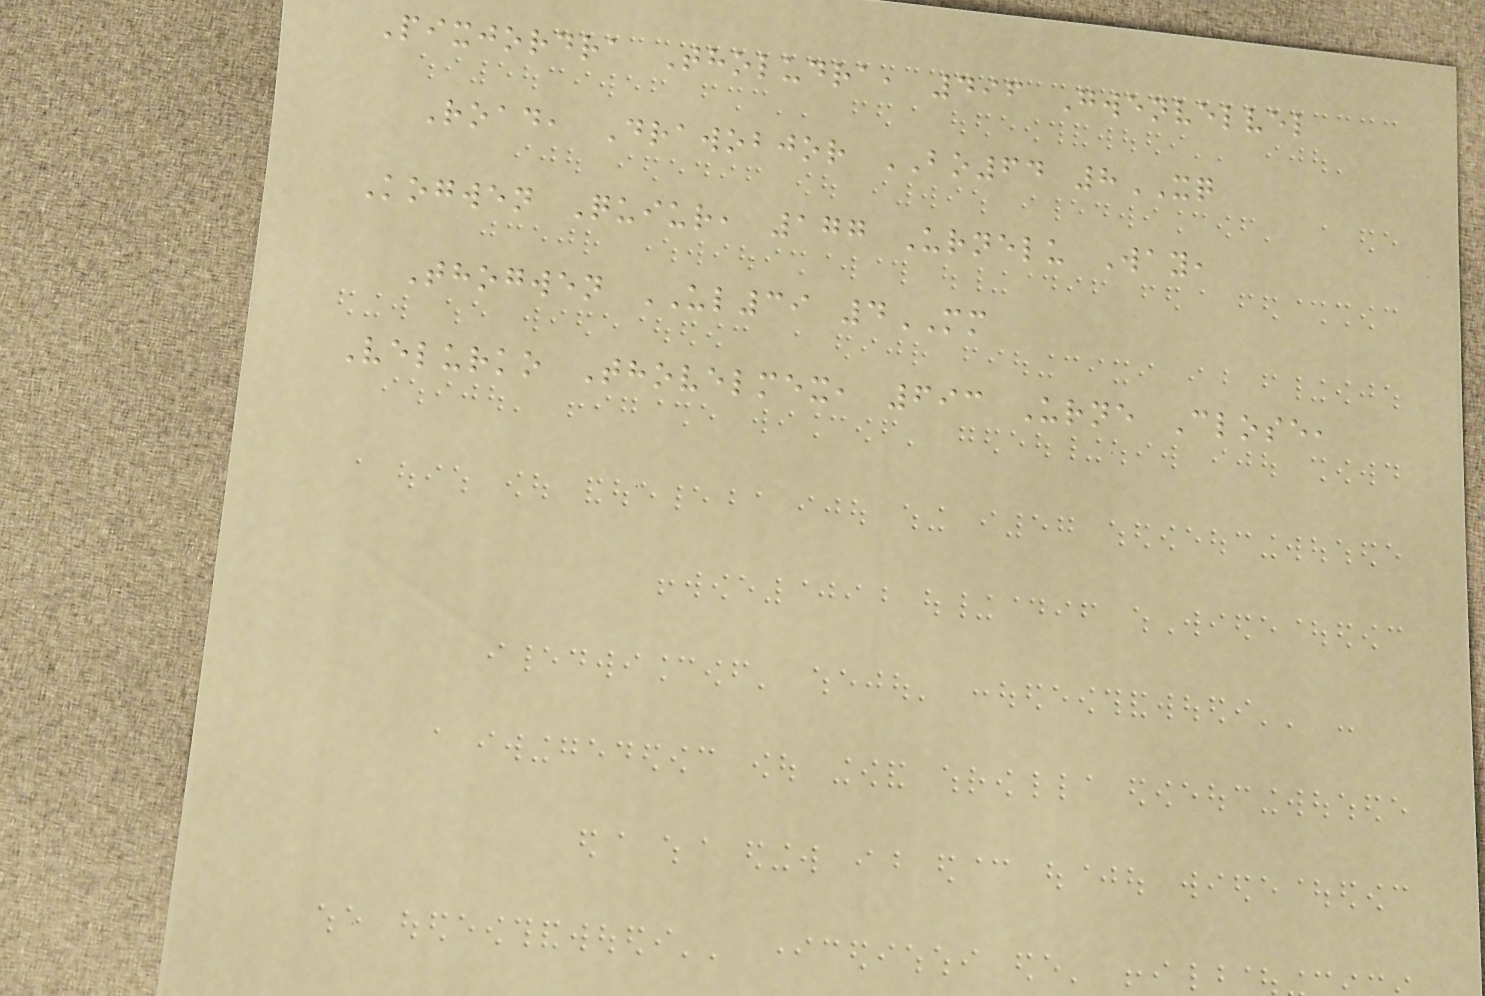Pixjordra Tholudra, 496 Gwenvelvel
Road, Drawobjor BO64 8XQ
Kogwen Quiur, 177 Urnelu Way,
Thogwen UL39 4MM
Velurko Thovelmex, 693 Urne Close,
